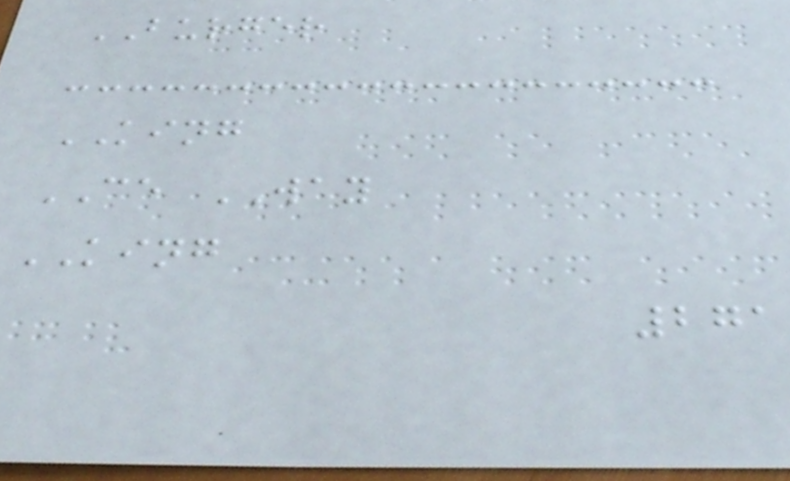BURGER
KING
CE WAY
KING
271
